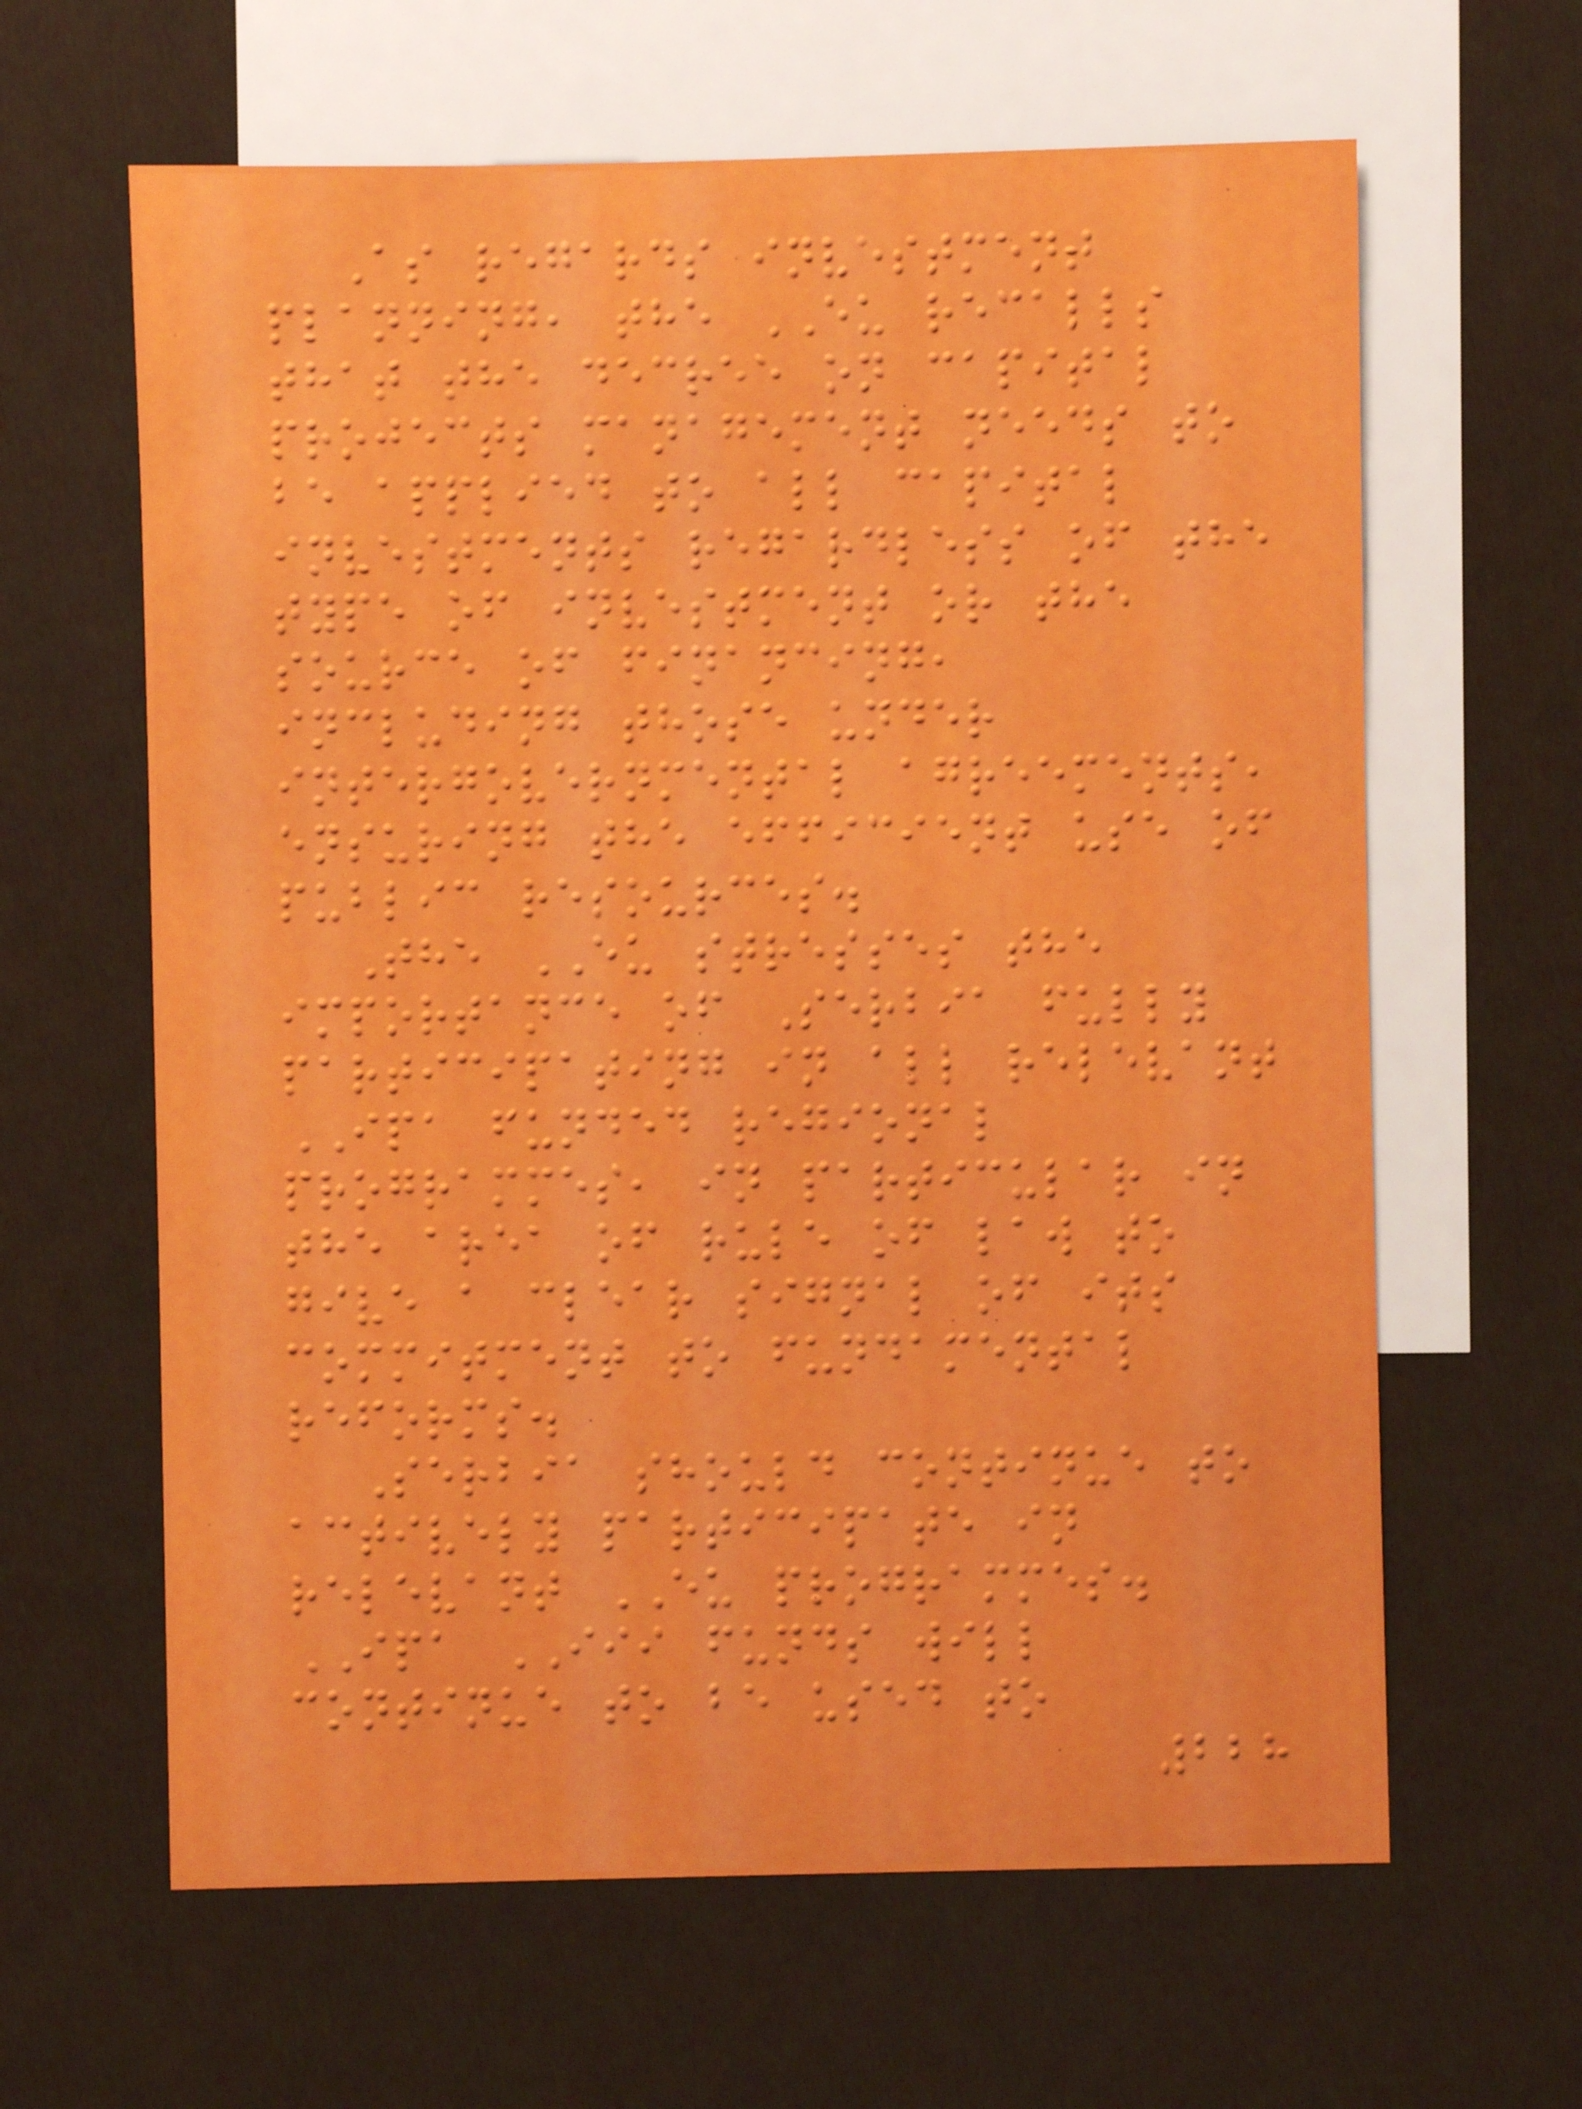As regards investment
planning, the EU recalls
that the decree on capital
projects management needs to
be applied to all capital
investments regardless of the
type of investment or the
source of financing,
including those under
intergovernmental agreements,
ensuring the efficient use of
public resources.
The EU stresses the
importance of Serbia fully
participating in all relevant
IPA funded regional
programmes, in particular in
the area of rule of law to
give a clear signal of its
commitment to fundamental
reforms.
Serbia should continue to
actively participate in
relevant EU programmes.
IPA III funds will
continue to be used to
228
